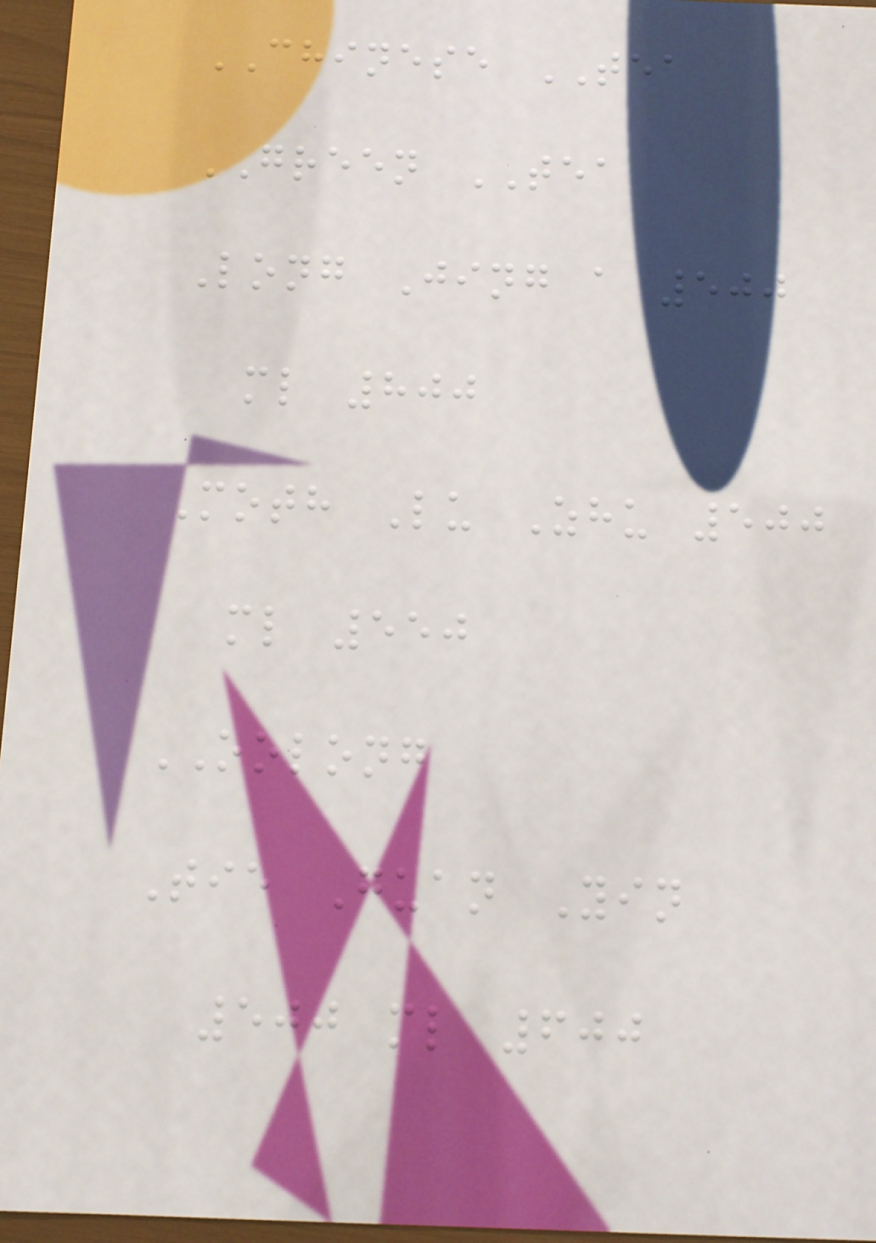CHINESE TEA
GREEN TEA
Long Jing a 500
ml 800
Moth Lu Zhu 500
ml 550
OOLONG
Tie Guan Yin
500 ml 600
